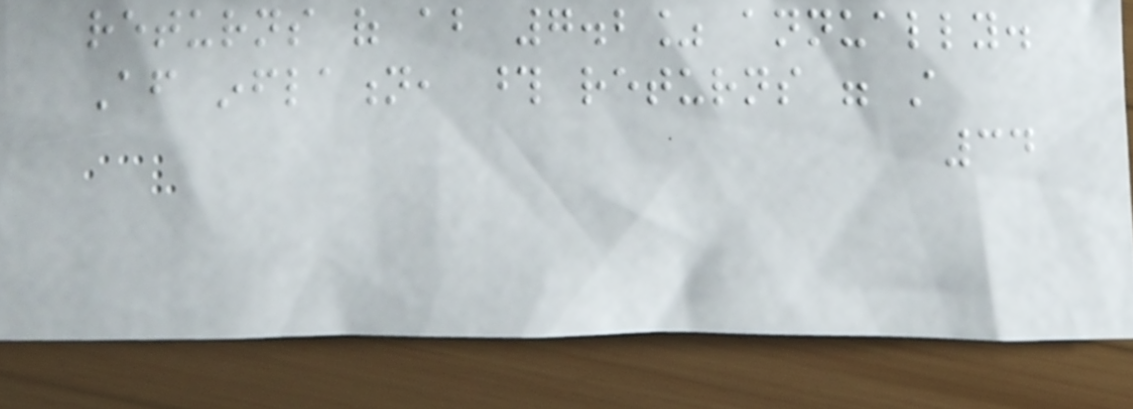returns of about 7.2% annually.
After inflation, those returns were still
34
